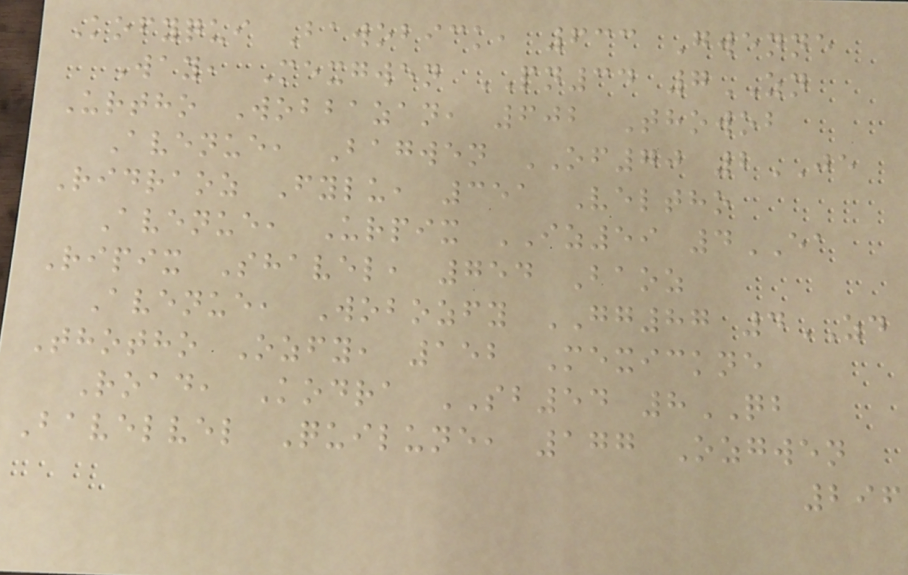Kofyqui Bawobick, 633 Gwenne
Way, Mexgwen PN34 7ZN
Urtho Wobbazan, 602 Thowob
Avenue, Bagwen OF70 2JE
Ridraoz Fylu, 351 Veltho
Avenue, Urpix IZ59 4EA
Ripix Shavel, 754 Baoz
Avenue, Wobozfy GG87 4ZD
Thotho Ozfy, 152 Mexickne
Road, Kodra SB54 8QB
Bavelvel Quilune, 177 Ozgwen
296
